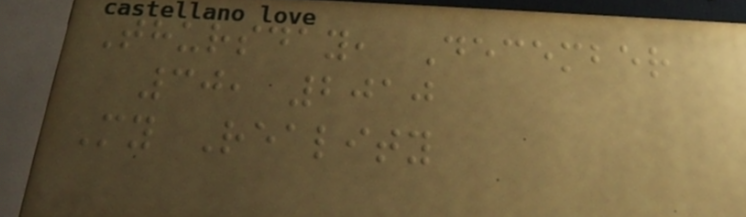Thursday, December
30, 2010
My Reality
